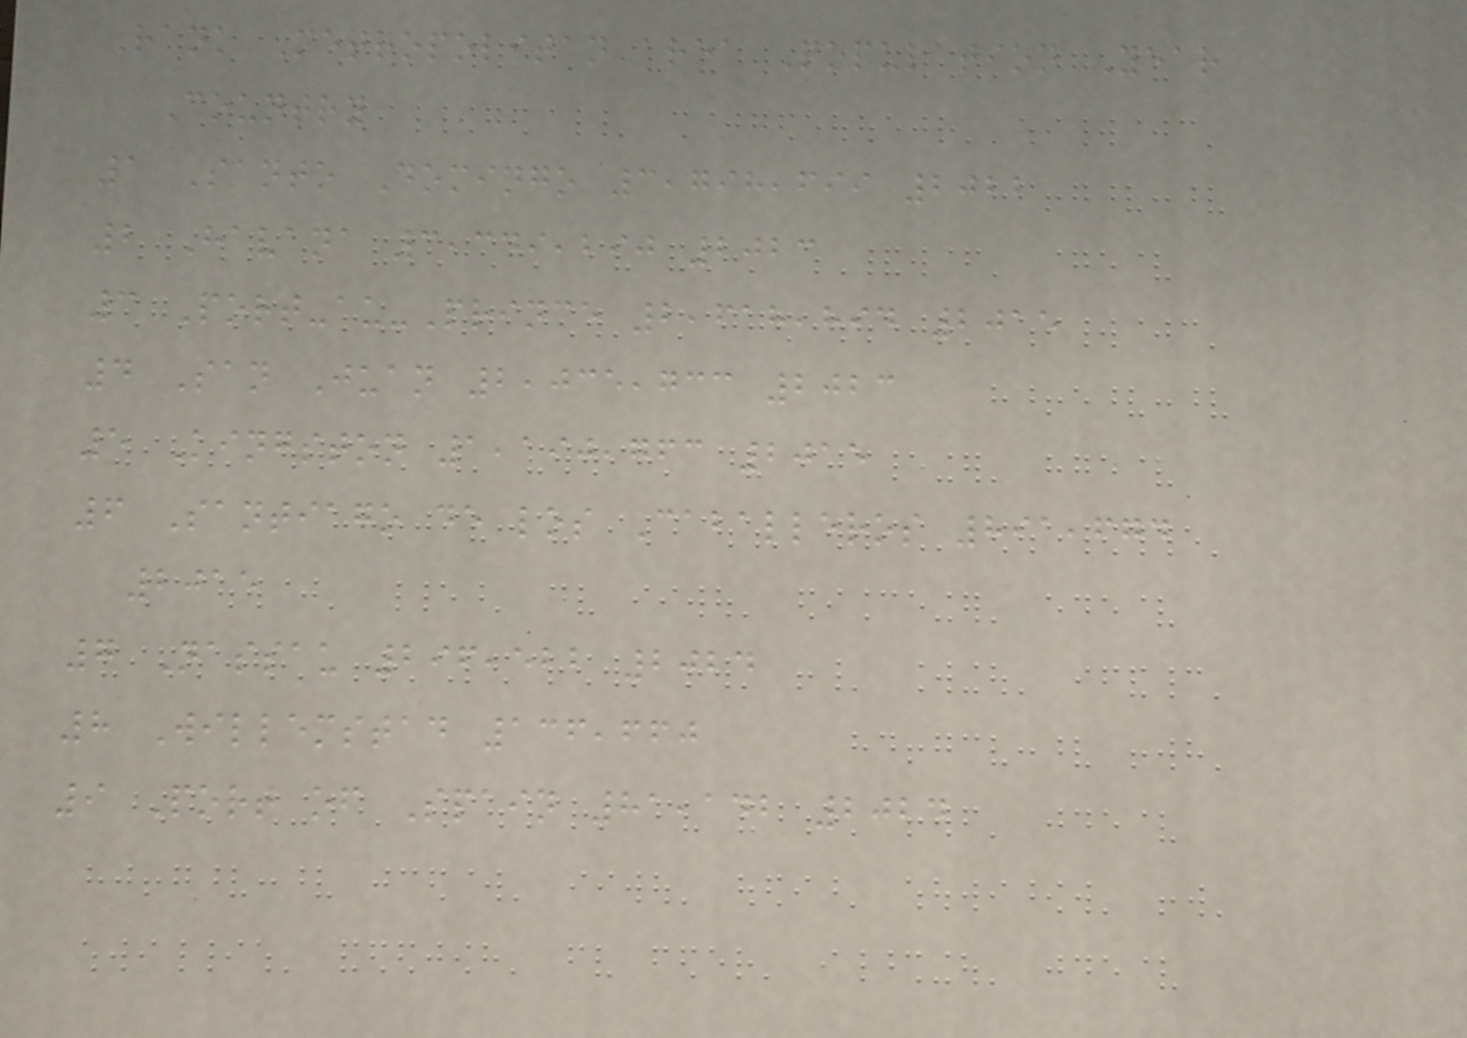Rank Metropolitan area Population Year
Country
1 Santo Domingo 3,798,699 2022
2 Havana 3,349,290 2023
3 Port-au-Prince 2,618,894 2015
4 San Juan 2,035,733 2023
5 Kingston 1,190,763 2015
6 Santiago de los Caballeros 891,674
2015
7 Nassau 296,522 2024
8 Willemstad 136,660
9 Port of Spain 81,142 2024
